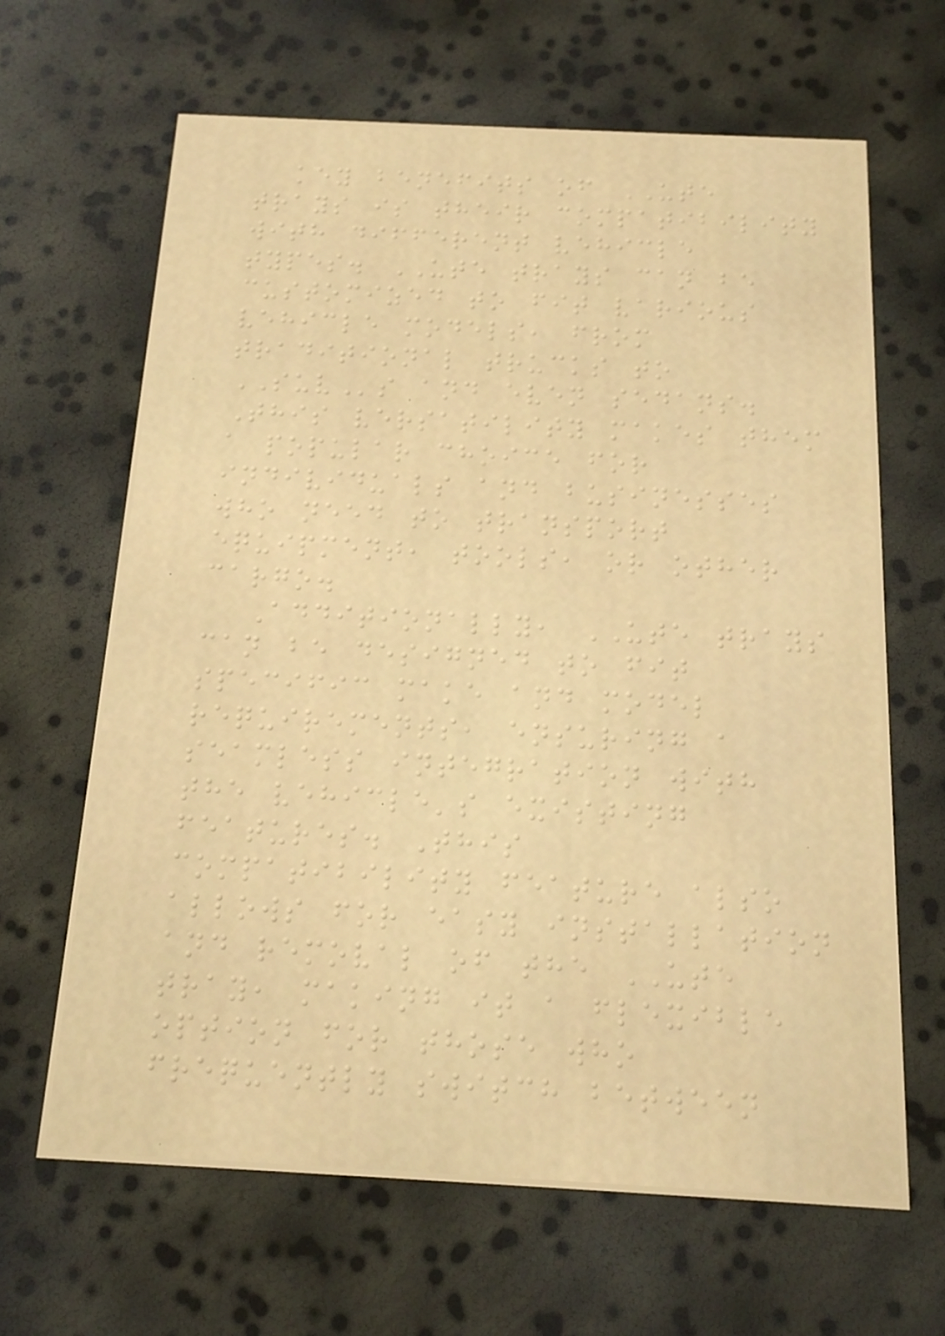key benefits of UTE
trays is their compatibility
with different vehicle
types. UTE trays can be
customized to fit various
vehicle models, from
traditional trucks to
SUVs and even sedans.
This versatility makes them
a popular choice for
individuals and businesses
who need to transport
equipment, tools, or other
cargo.
Additionally, UTE trays
can be designed to fit
specific make and model
requirements, ensuring a
seamless integration with
the vehicle's existing
features. This
compatibility feature also
allows for easy installation
and removal of the UTE
tray, making it a flexible
option for those who
frequently switch between
